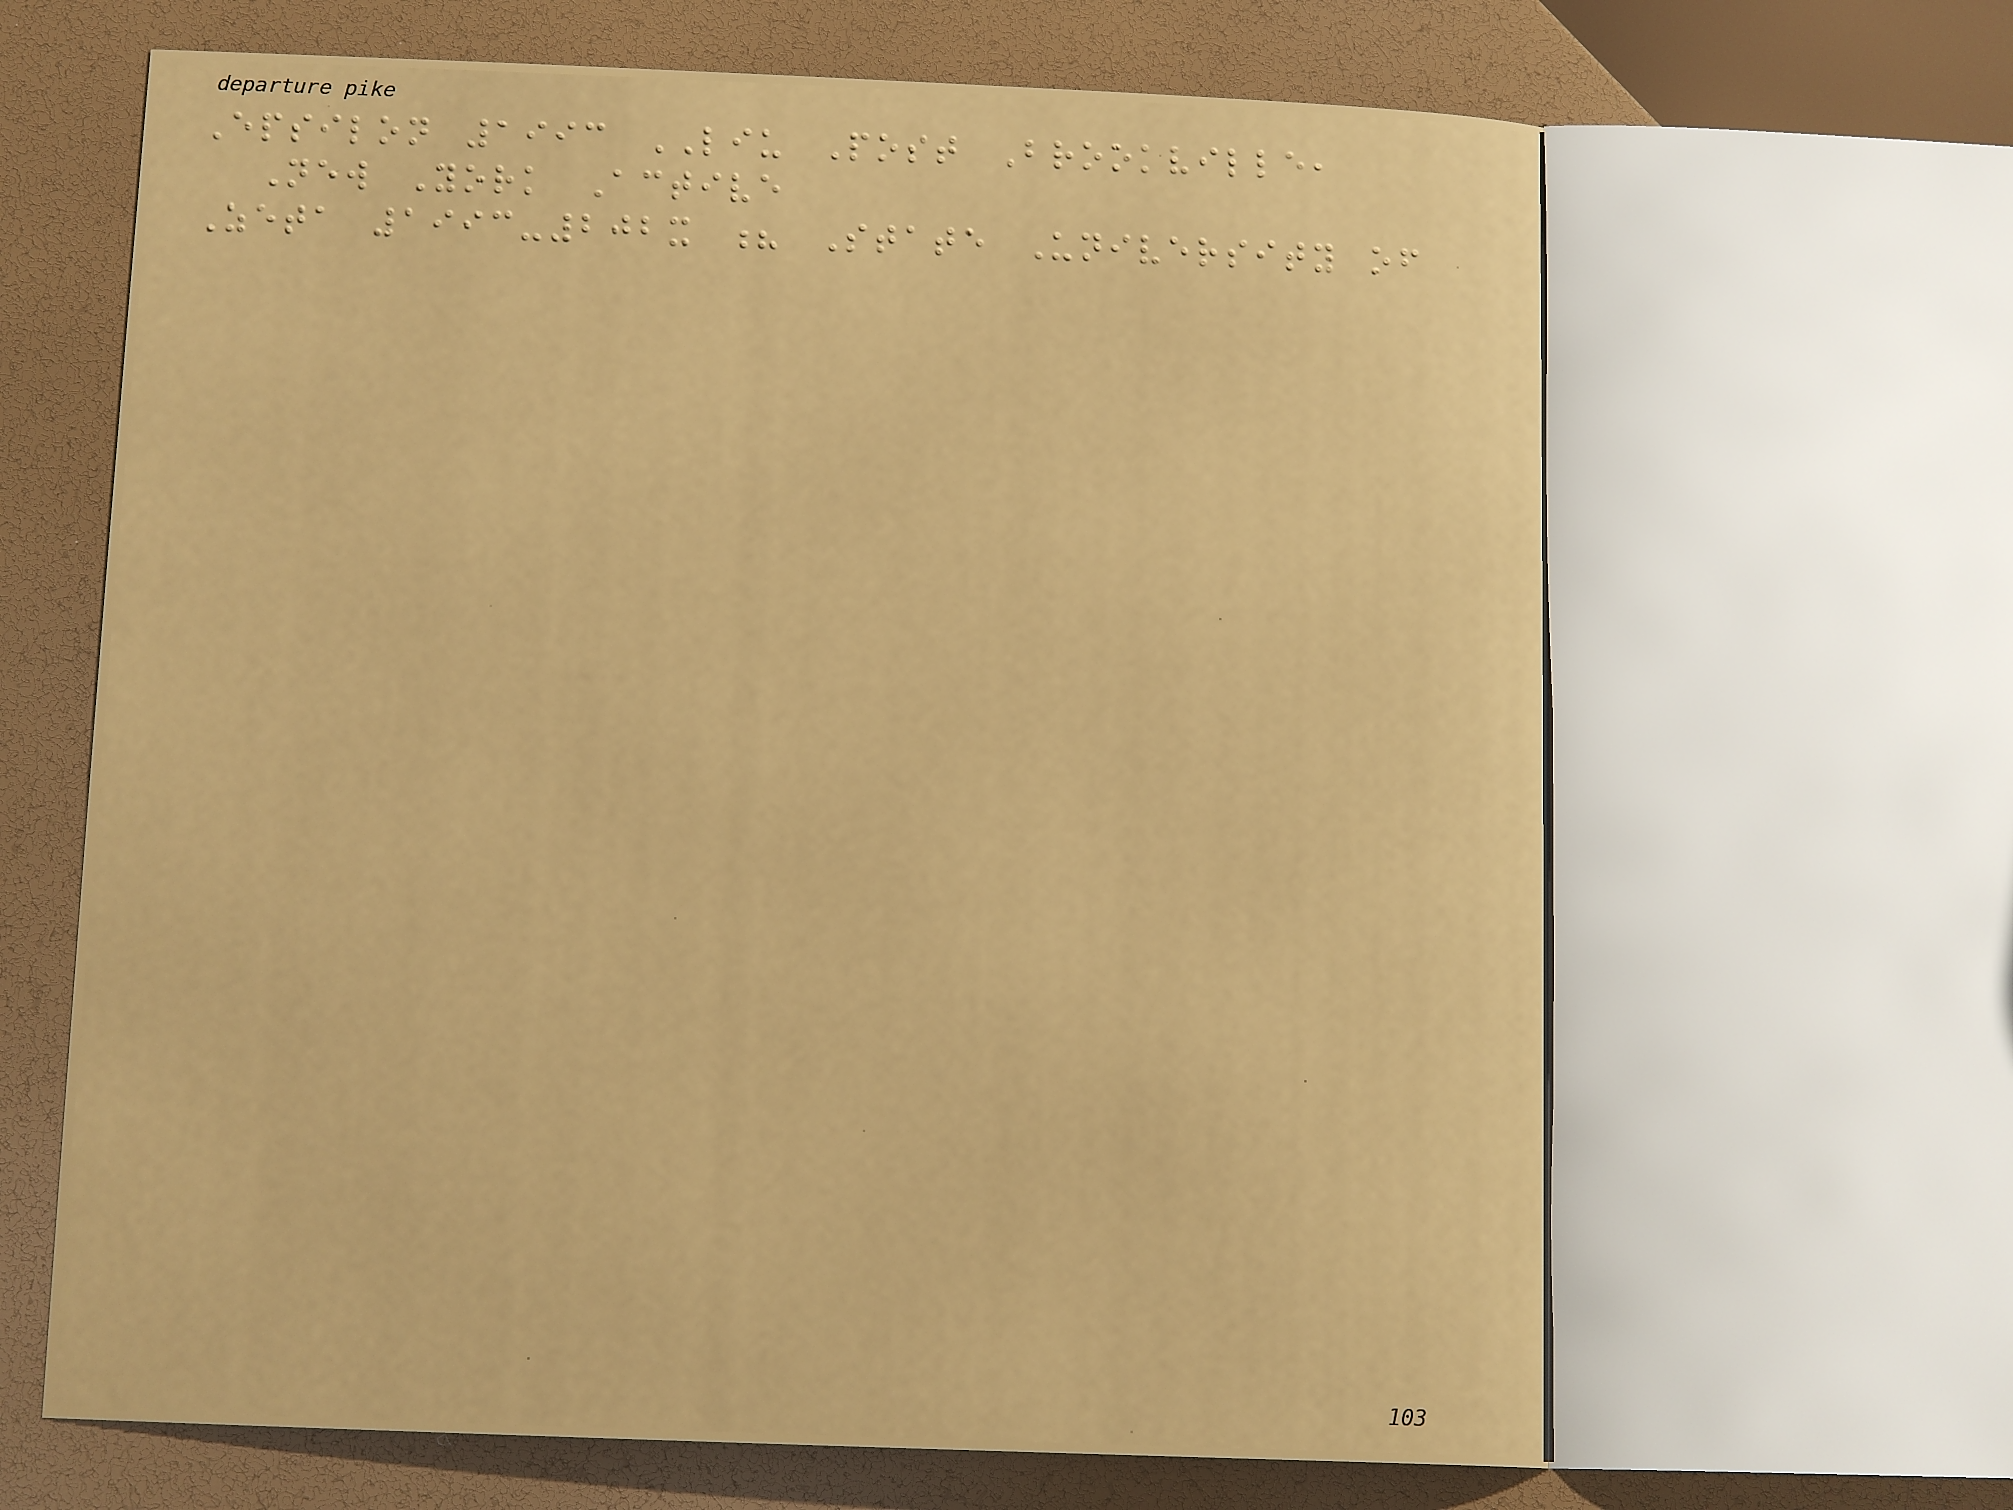Epsilon 1993 LIU Post Brookville,
New York Active
Zeta 1993-202x ? State University of
